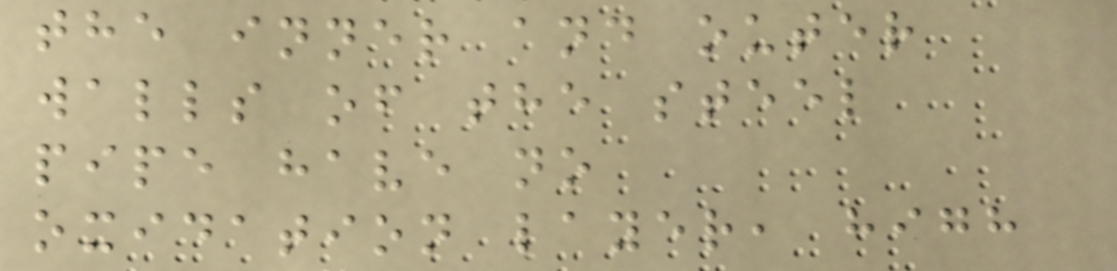the inner and outer
walls of the steel
pipe have no
oxidation layer, high
